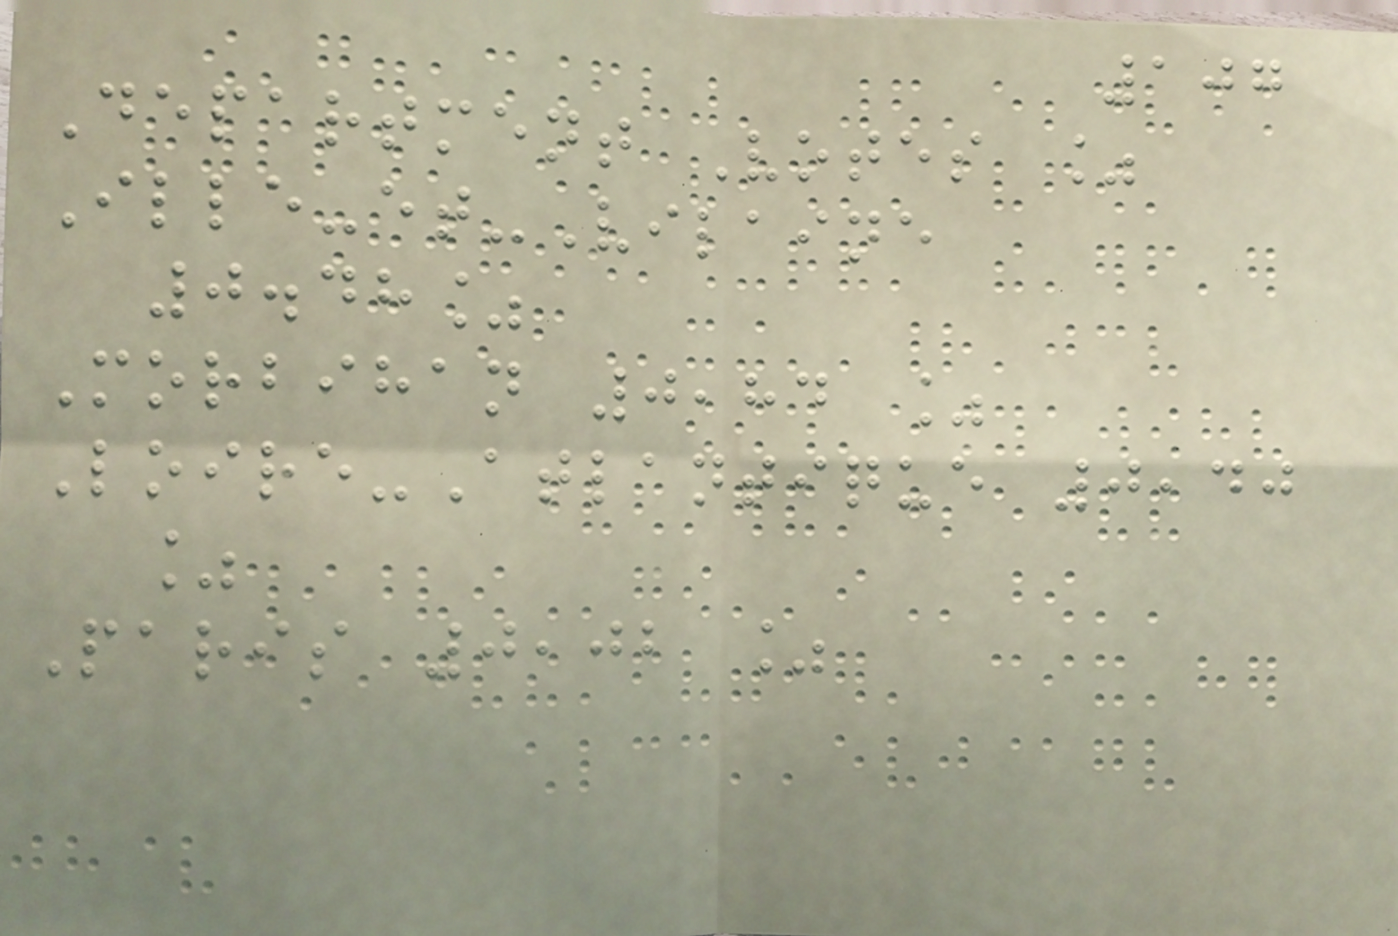107
Department Votes %
Ille-et-Vilaine
0.48%
Morbihan 0,84 %
Loire-Atlantique 0,40
%
Paris 0,02 %
